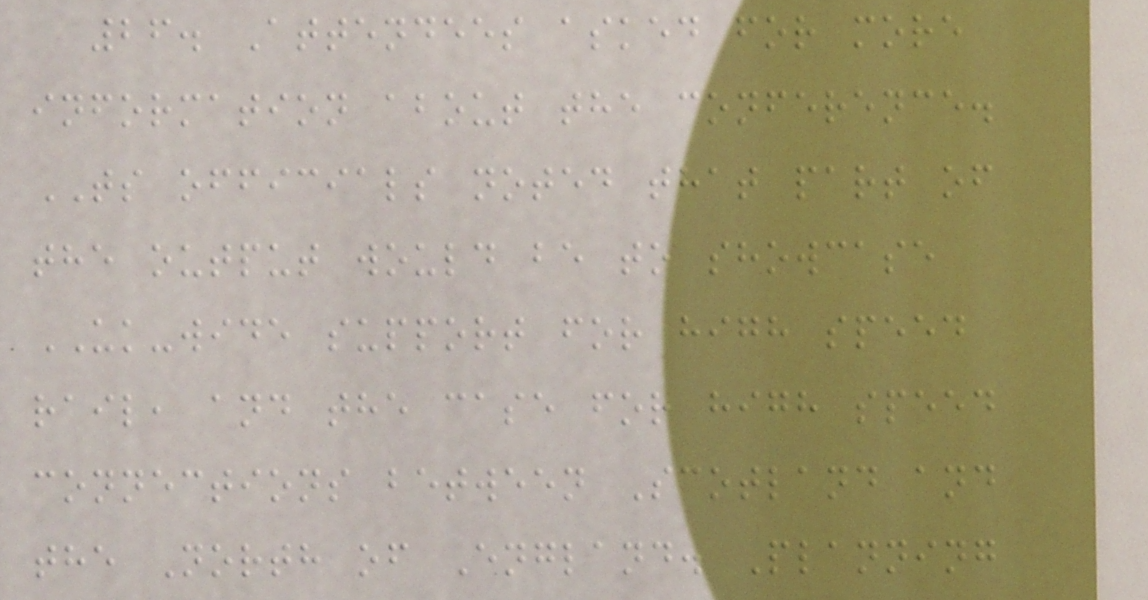26. Attendees asked for more
information about the conference.
TS officials noted that part of
the output would be to showcase
UK-wide support for high speed
rail, and the case for high speed
connections between Scotland and
the North of England. Planning
